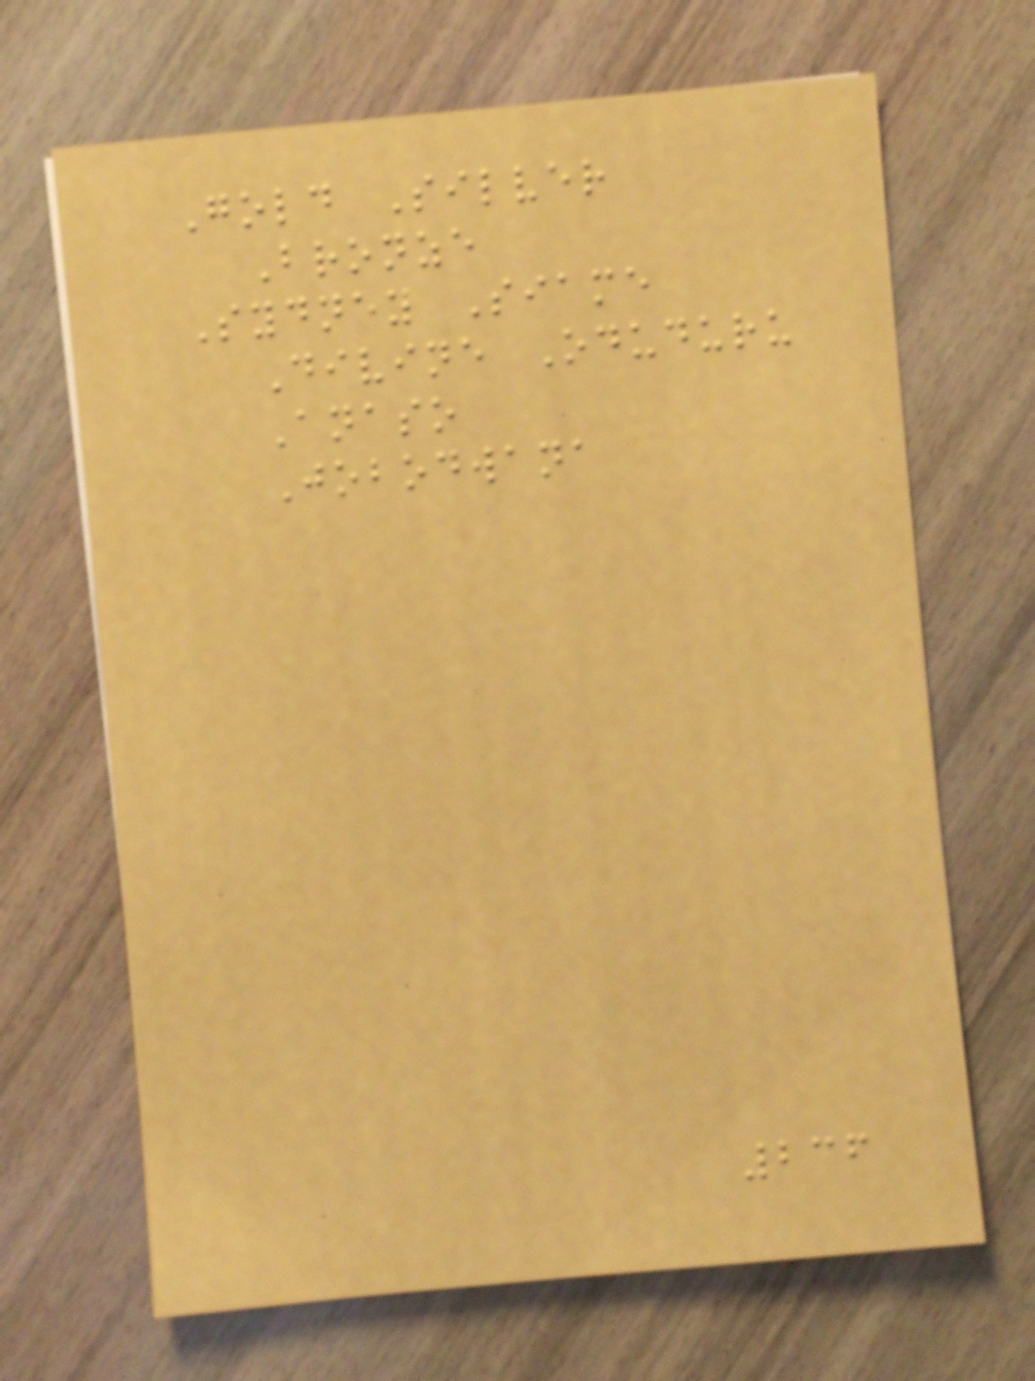Gold Silver
Bronze
Sydney Siame
Divine Oduduru
Anaso
Jobodwana
236
